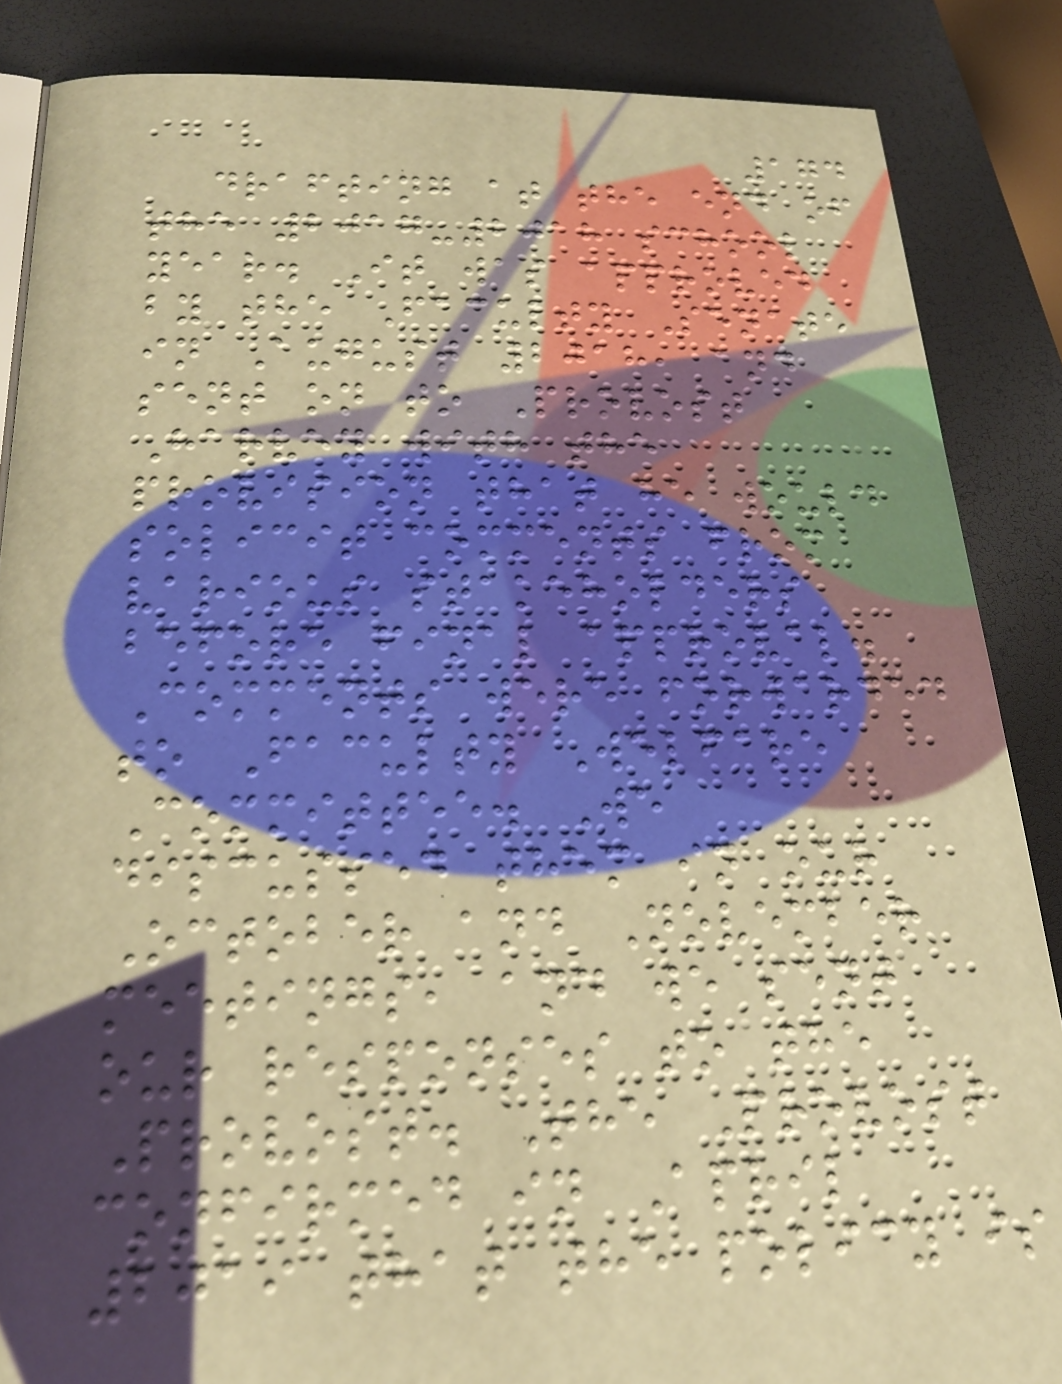174
drafting at the end of
the 2017-2018 school
year. It was approved
by the Faculty Senate
in August 2018, and
sent on to Provost
Harvey with the
provision that he would
solicit comments from
various stakeholders
before final approval.
Comments were forwarded
to Faculty Welfare
Committee. We
discussed them in our
October and November
meetings, and we sent
our responses to the
Provost. The Provost
confirmed in April
2019 that the policy is
